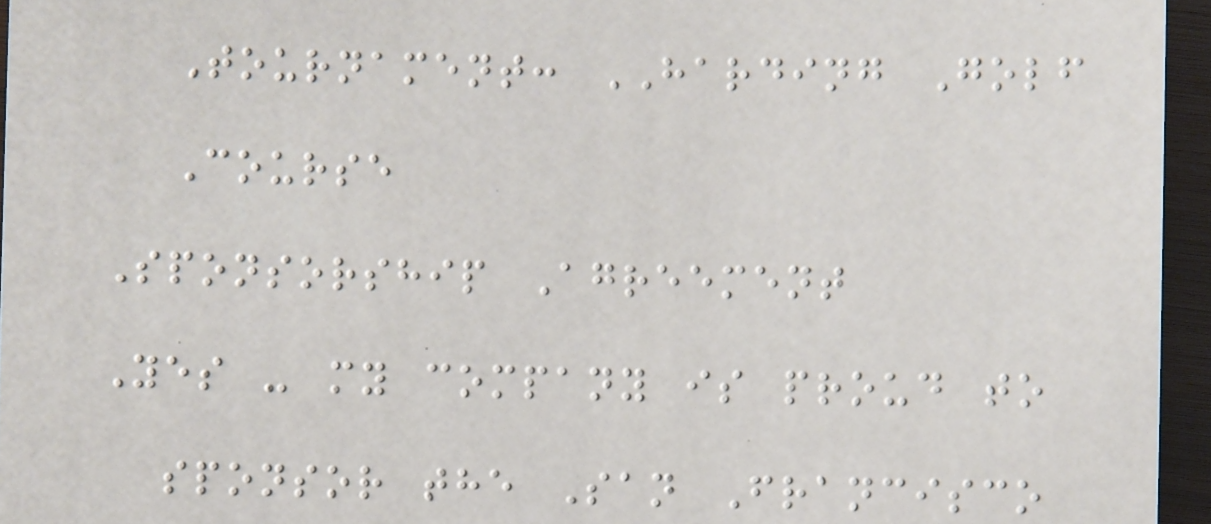Tournament: HARDING Golf
Course
Sponsorship Agreement
Yes - my company is proud to
sponsor the San Francisco
